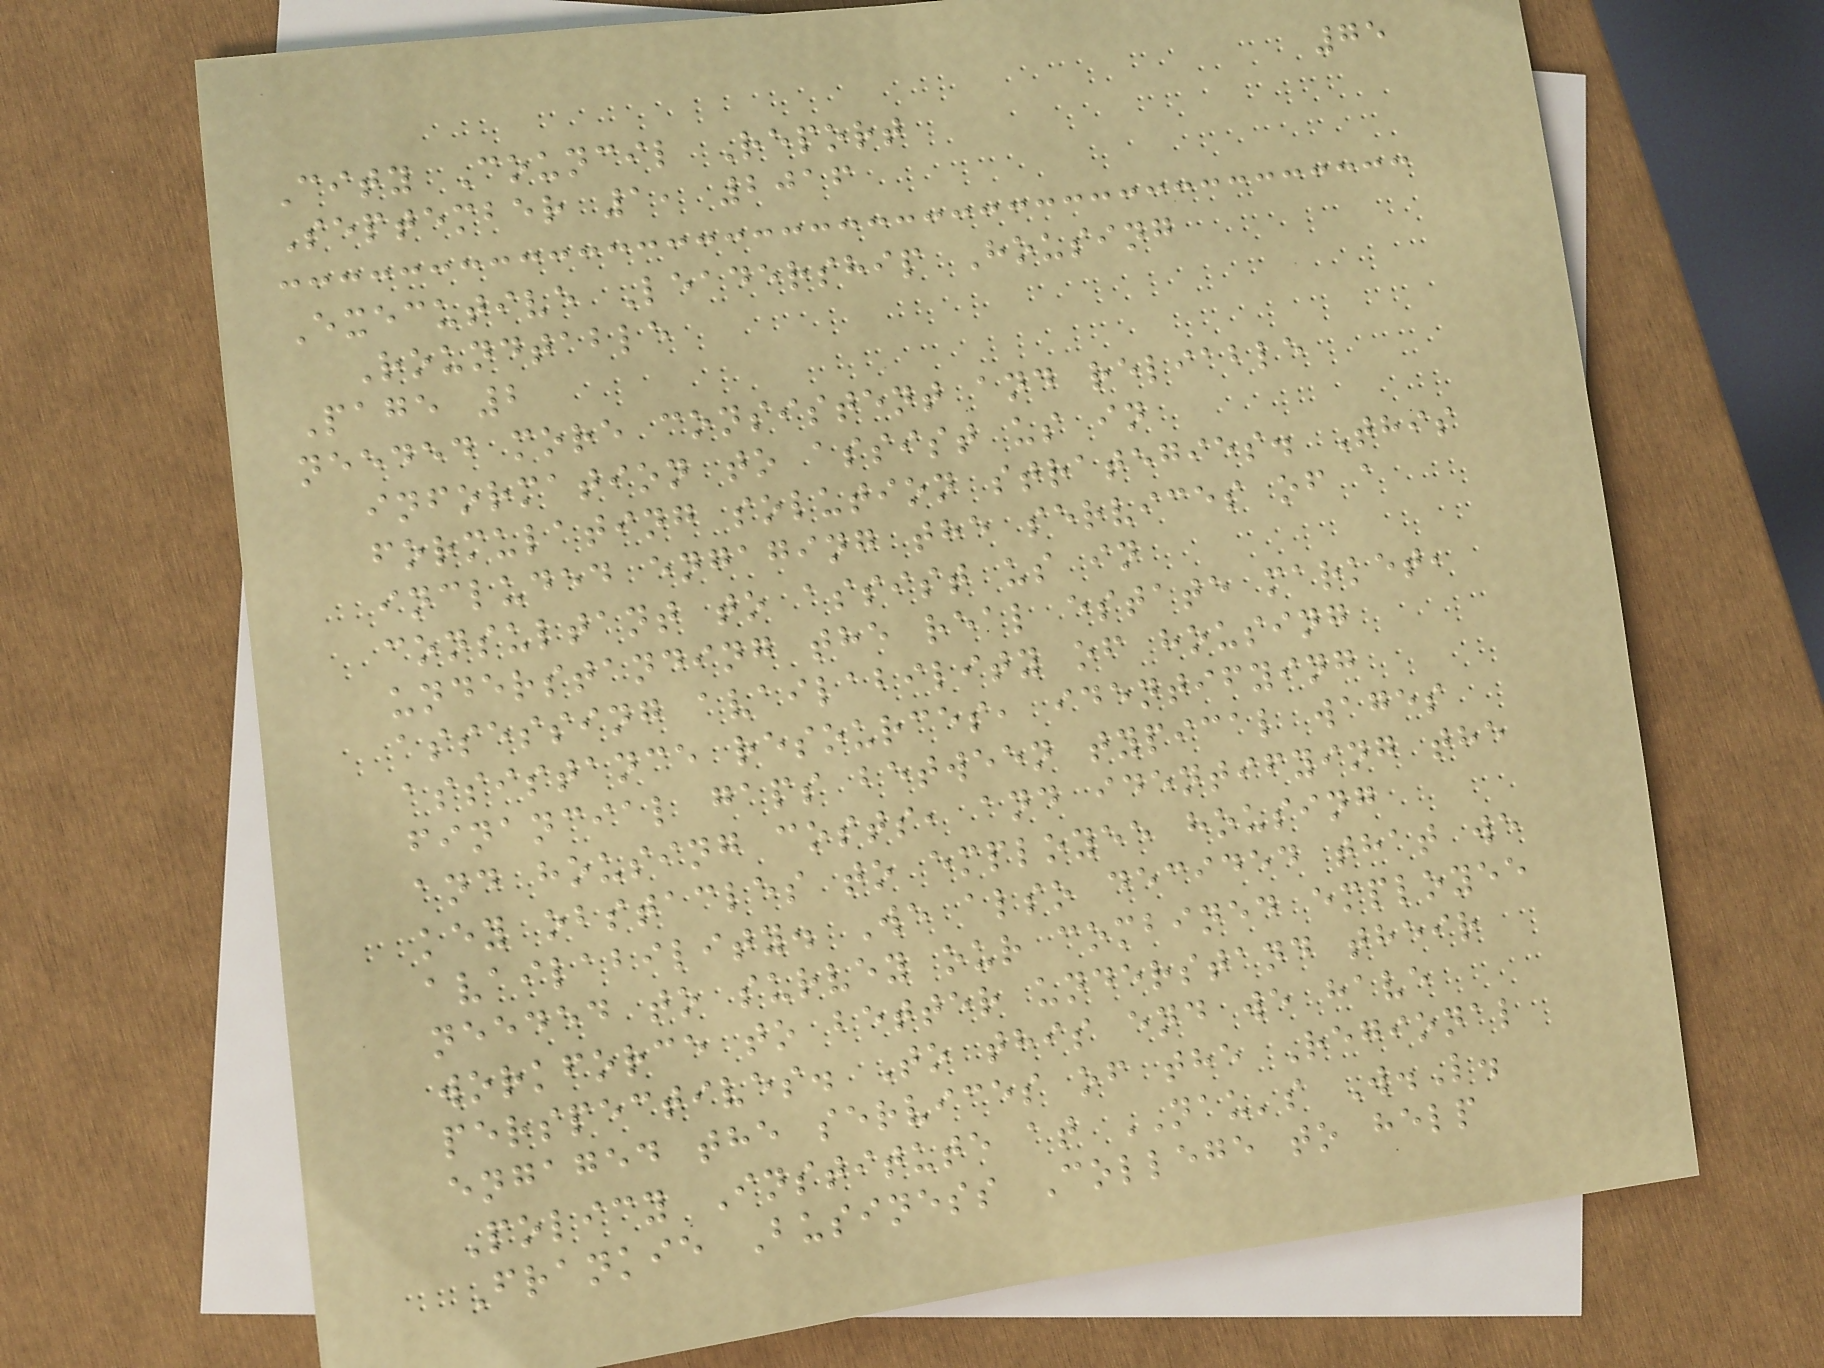75
City Council Report
September 1, 2016
Executive Leadership Housing
Roundtable
Page 2
needed more consistent and reliable
information to assist us in
formulating solution strategies. This
included engaging the services of a
consultant to assist us in
understanding the real estate market,
assessing availability of housing
assistance resources, identifying
financial gaps between typical wages
and housing costs, and identifying the
key obstacles to employee housing
availability. We also decided that we
needed to survey our combined employee
workforce to better understand their
perspectives. To this end we have
engaged the services of the Regional
Policy Institute at NAU's W.L.
Frankie Business College to help
